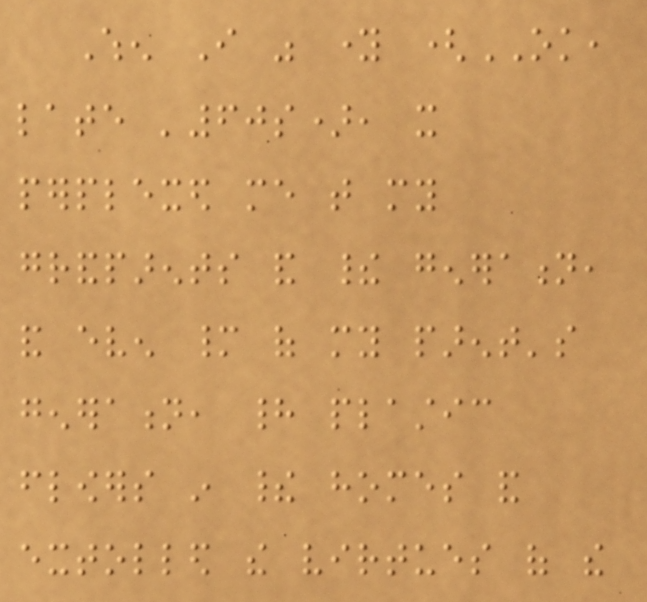When I was young (OK,
late '60s), it
perplexed me that my
grandparents and their generation,
and even many of my parent's
generation, had plastic
flowers in their homes and
extolled the virtues of the
